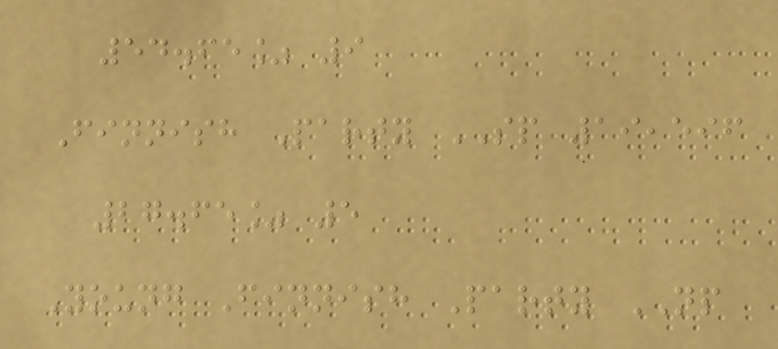54.65% 9
Finnish Party SP 19,596
27.65% 5
Young Finnish Party NP
